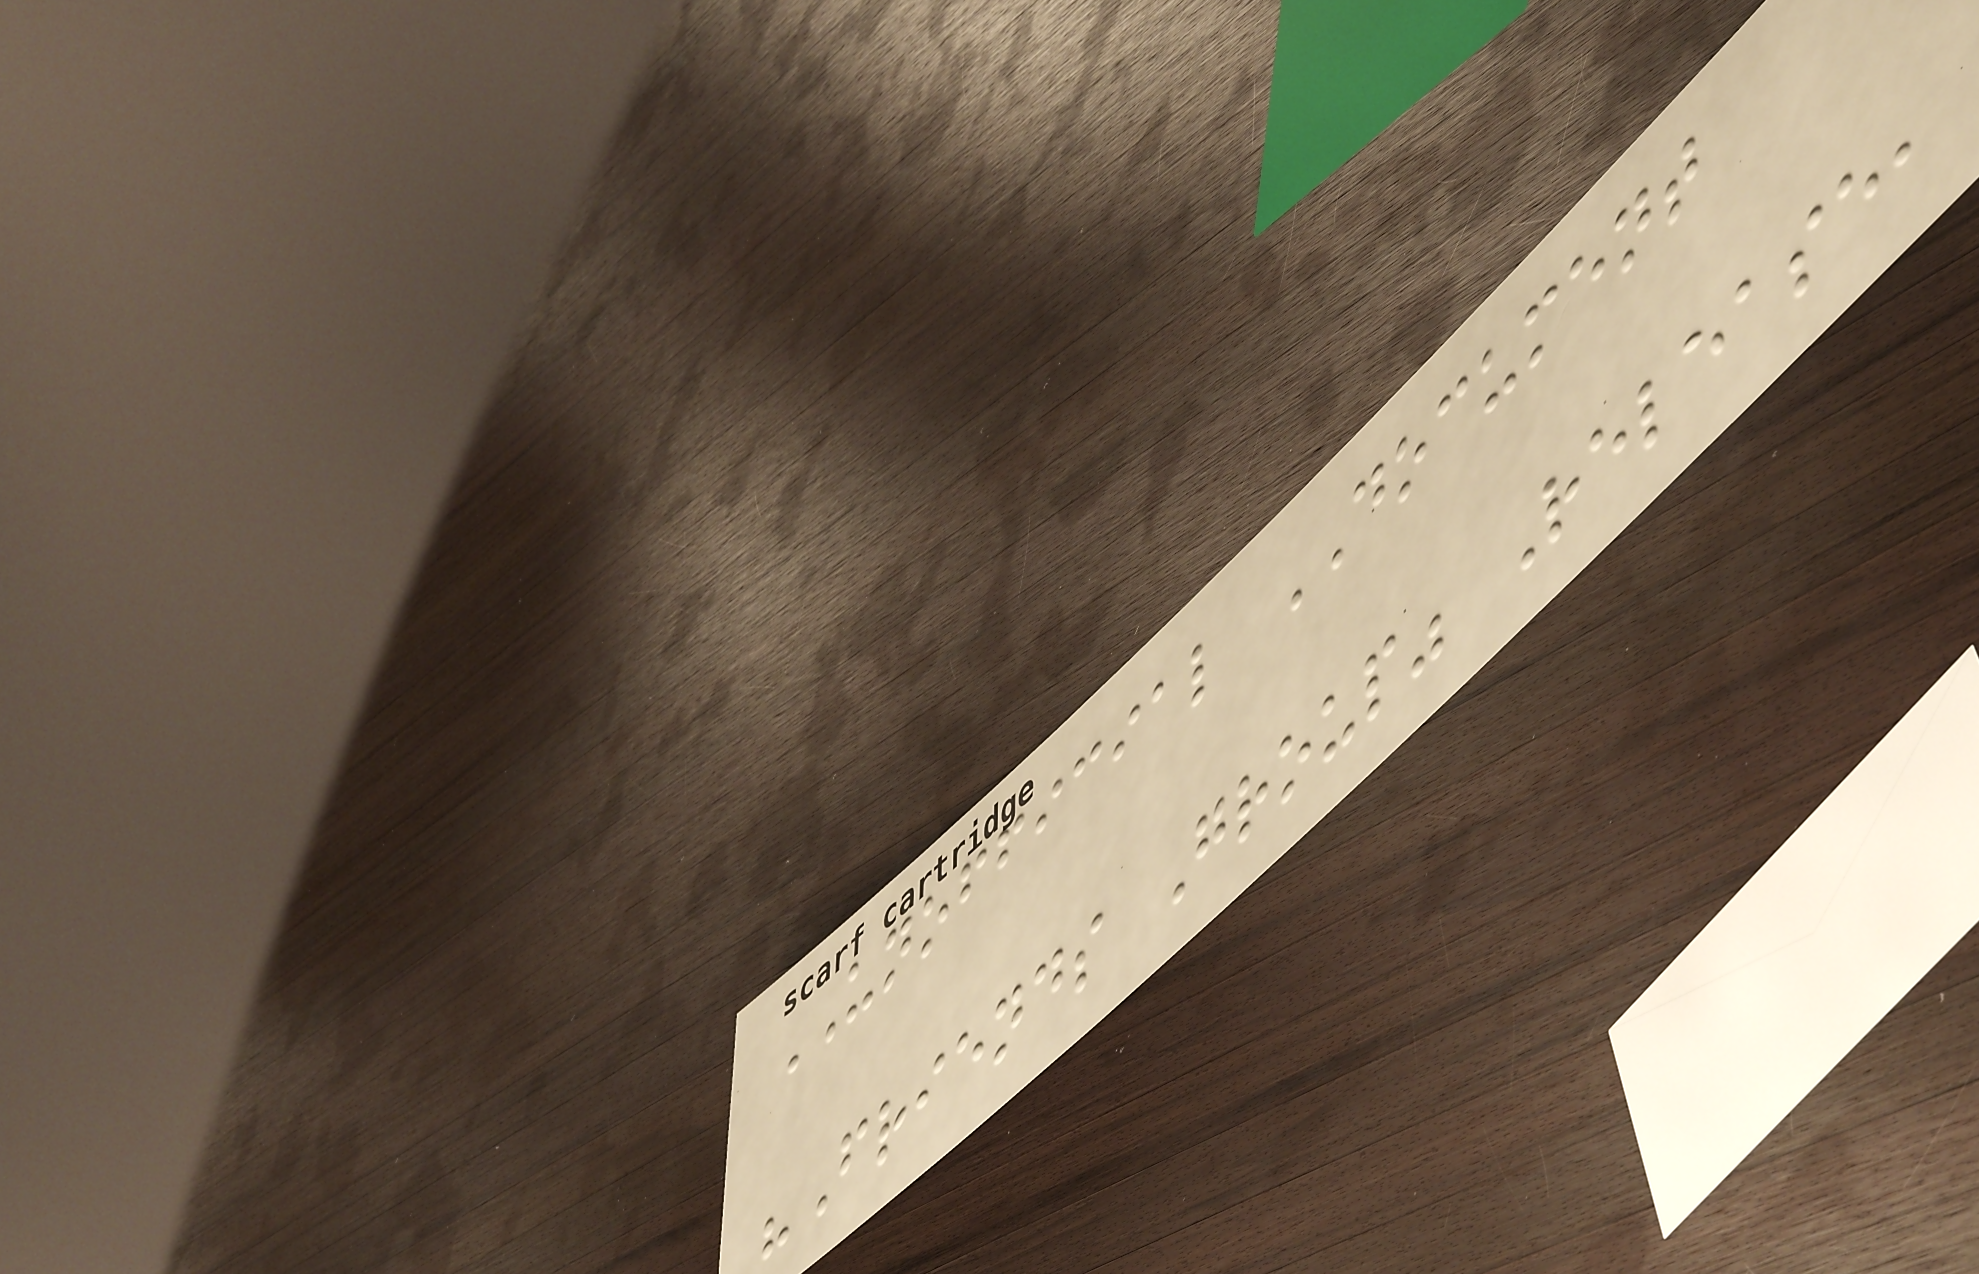UNOFFICIAL DOCUMENT
"Friends Group" Release,
